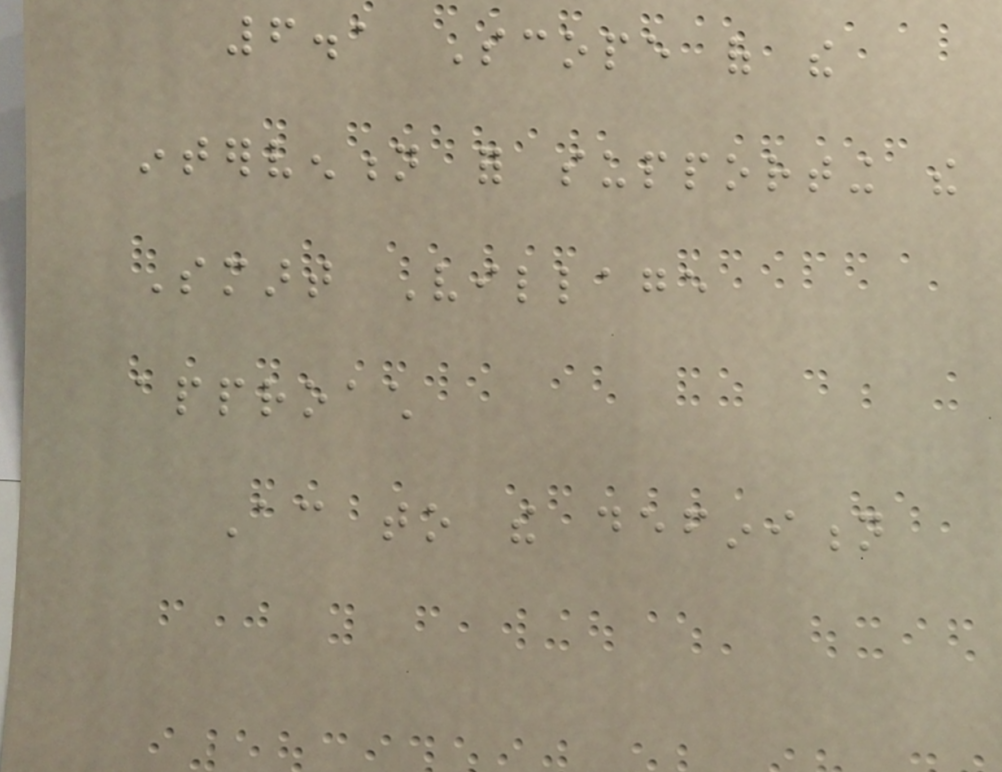6.1 Scope of the
intervention for supporting the
Smart Village
approach
According to the definition
